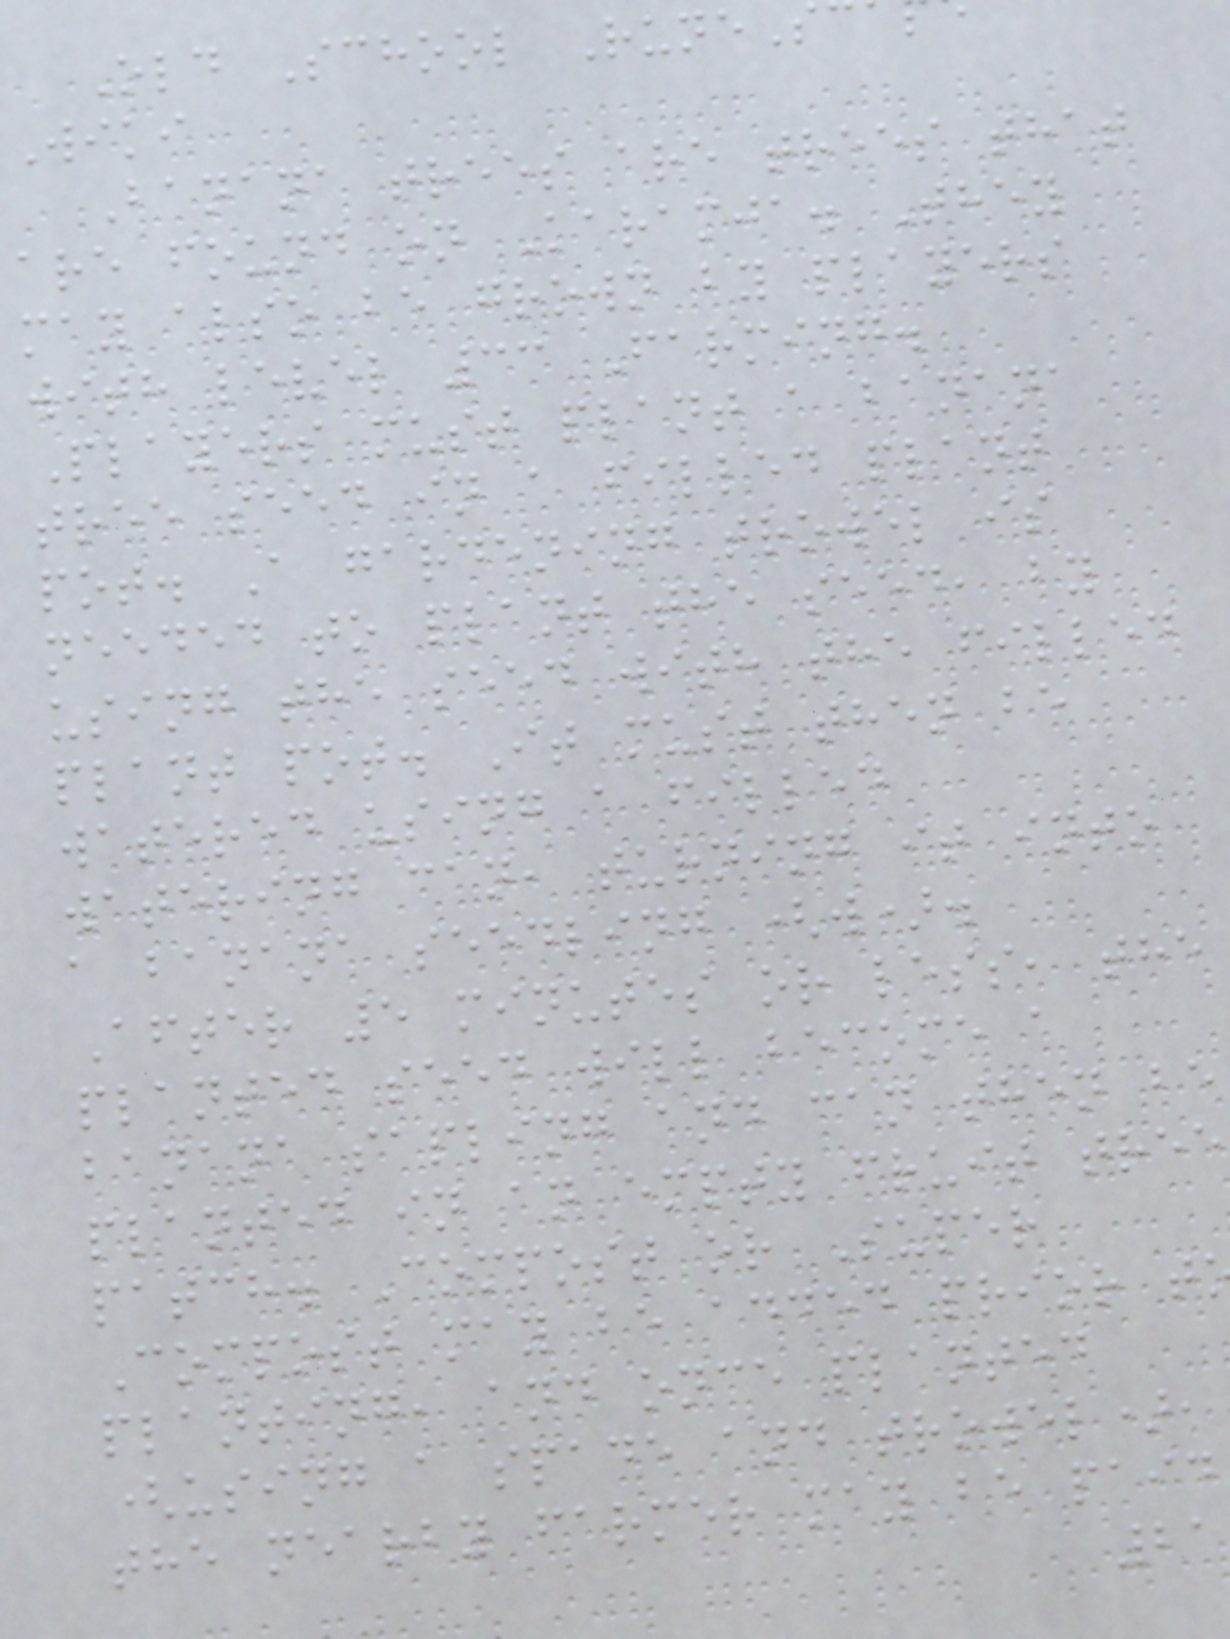Old School RuneS
Wiki
Banana trees are trees that
are found on Karamja. They
may also be grown by players
with level 33 Farming.
Players must plant a banana
tree seed in a filled plant
pot. A gardening trowel is
needed to plant the seed, by
using the seed with the filled
plant pot. It must then be
watered using a filled
watering can, turning it into
a banana seedling (w).
After 5 minutes or less, the
planted seed will become a
banana sapling and can then be
planted in an empty fruit tree
patch. Compost or Super
Compost may be added prior t
planting, and once planted
(using a spade and trowel),
the nearby farmer may be paid
